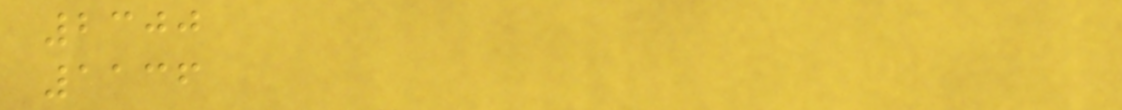2300
1136
